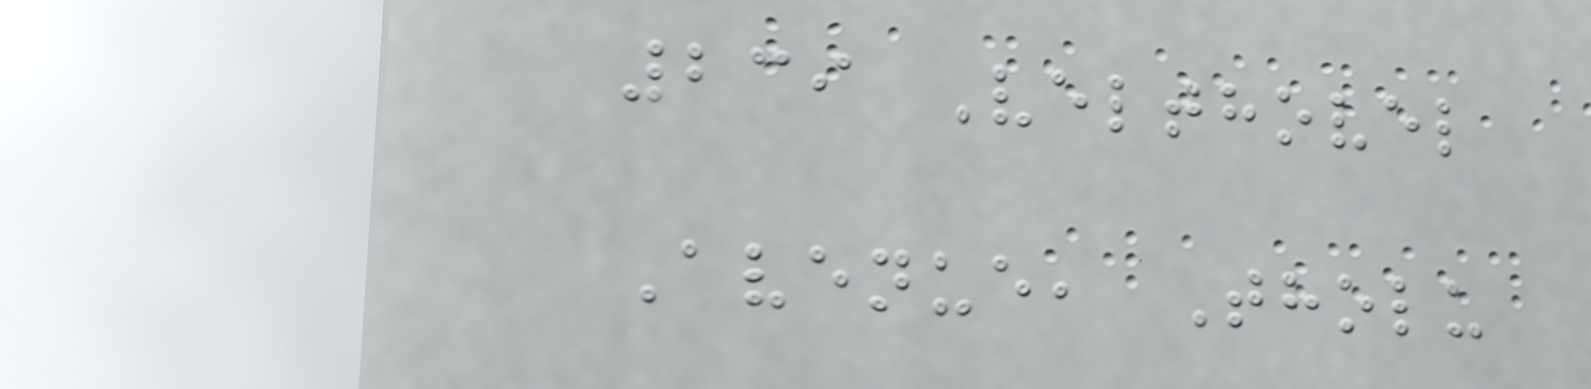239 Velthovel
Avenue, Tholu
